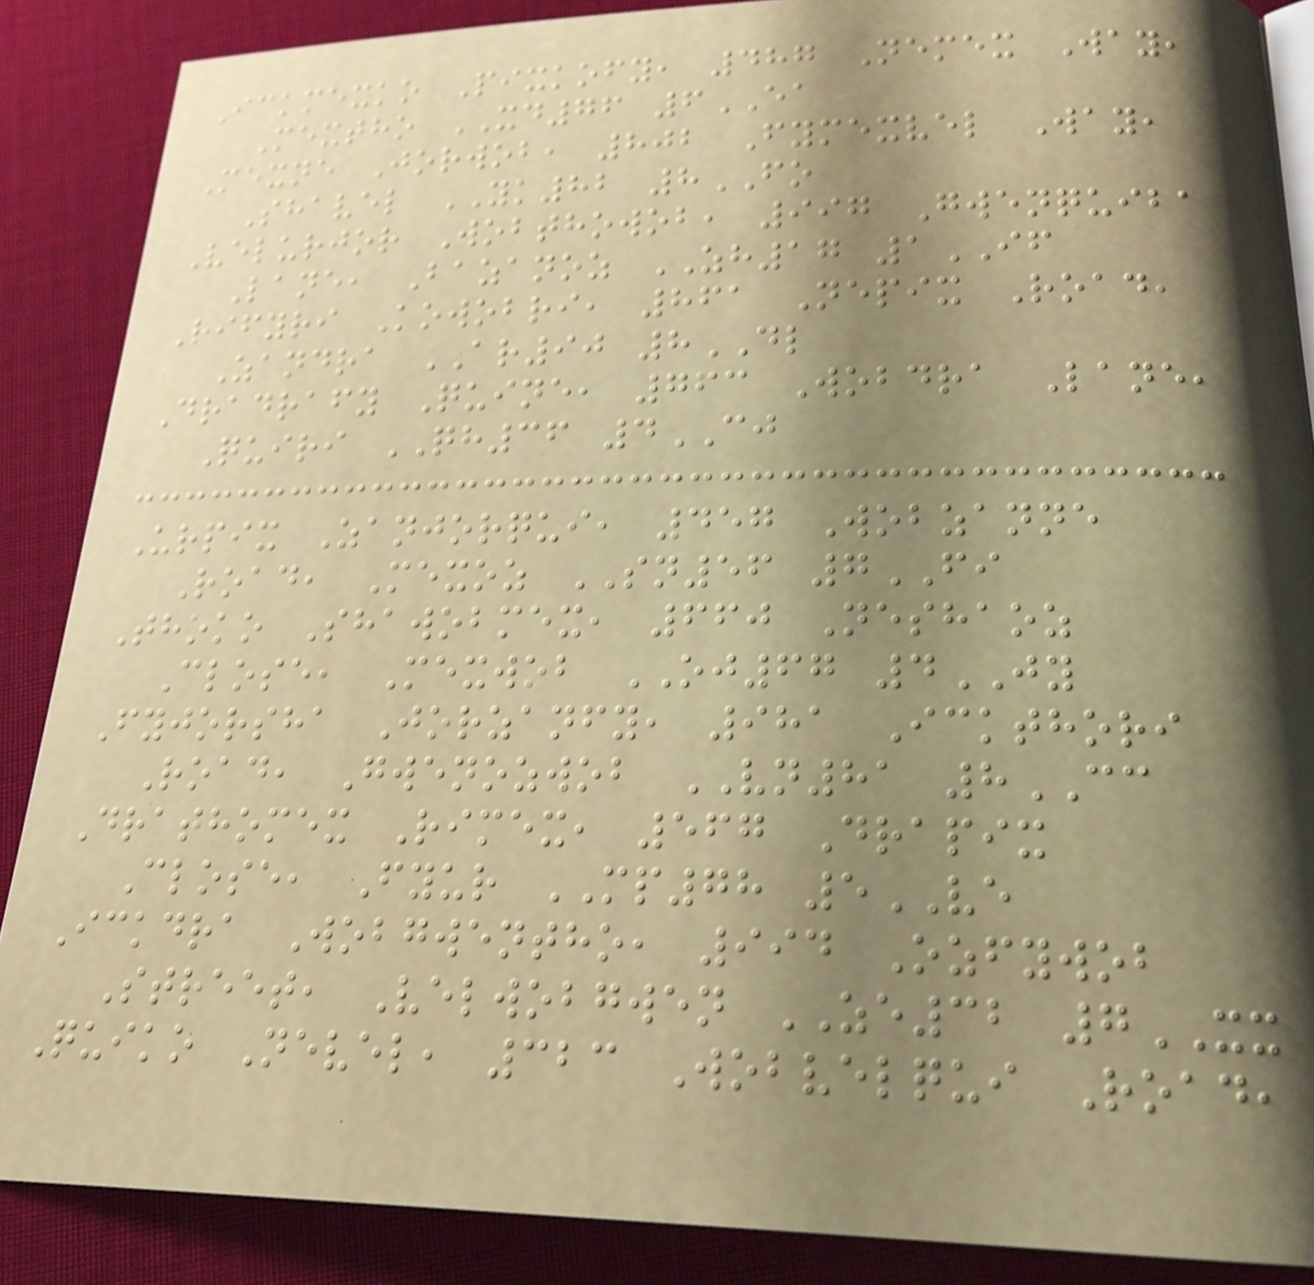Ickmexko Pixkofy, 487 Nemex Way,
Mextho XD76 6EA
Mexne Jorwob, 802 Fymexvel Way,
Shavel YK82 8FO
Velurjor Wobthowob, 997 Gwenquiba
Lane, Bazanoz ZH17 1IF
Rifyri Kowobri, 861 Nepix Road,
Zandra AR90 8DL
Dradrafy Quine, 763 Wobdra Lane,
Quiri QH36 4CJ
Urpix Zanjorqui, 457 Wobzanne
Road, Mexoz SN56 7FI
Thoko Shawobmex, 660 Neshaoz
Close, Mexwob OJ67 4JY
Fyjorsha Jorzanfy, 981 Ickthori
Road, Gwenozwob VN81 8CC
Drathomex Rimex, 567 Drapix
Close, Fyur MP78 5VE
Ickdra Wobgwentho, 994 Ozfywob
Street, Velwobgwen ZE32 7XX
Quiko Nevel, 323 Wobvelqui Road,
